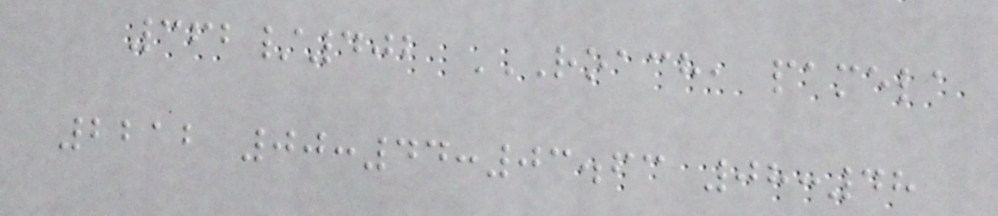362/402 ROACH, PAMELA
2212 00:44:03.63 08:48
